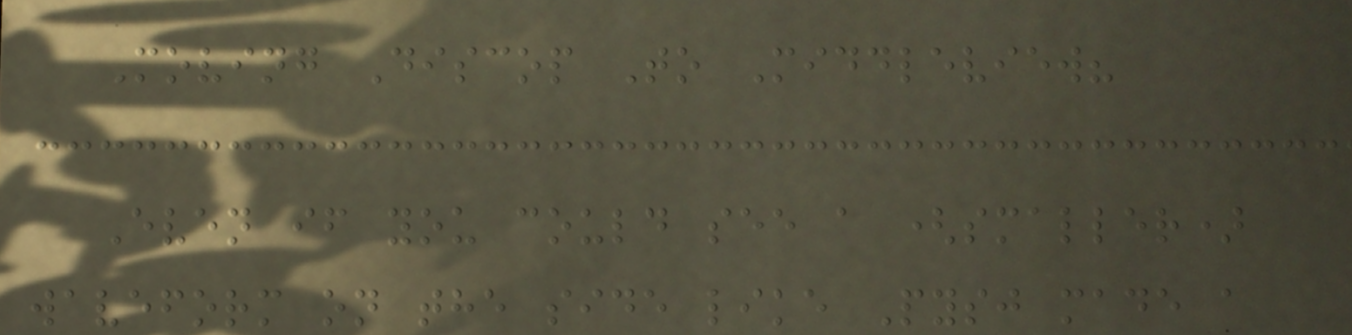Moving Discop To Middleview?
Even if you could see a (smaller)
waveform on the side like Pysj made a
